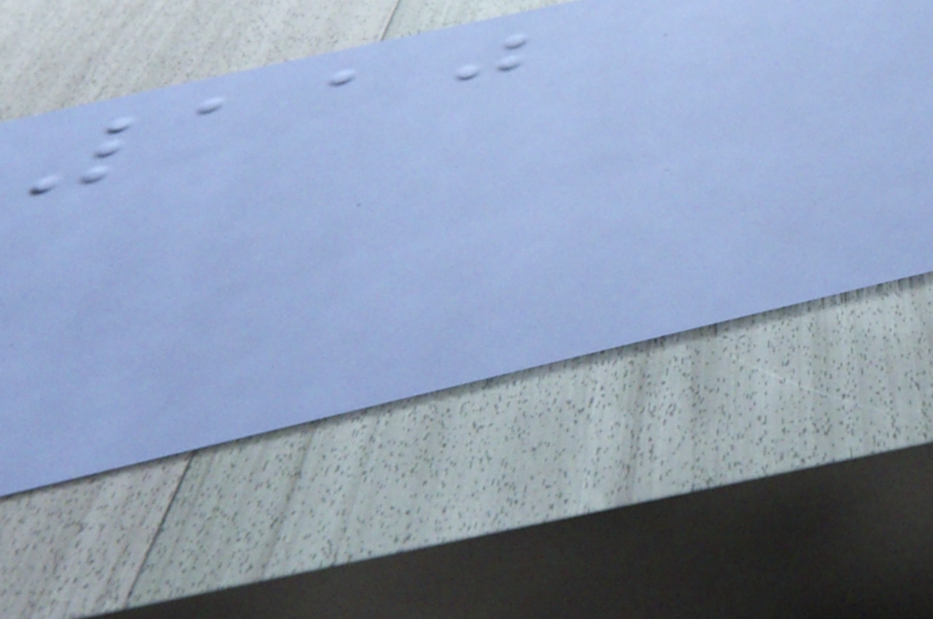110
